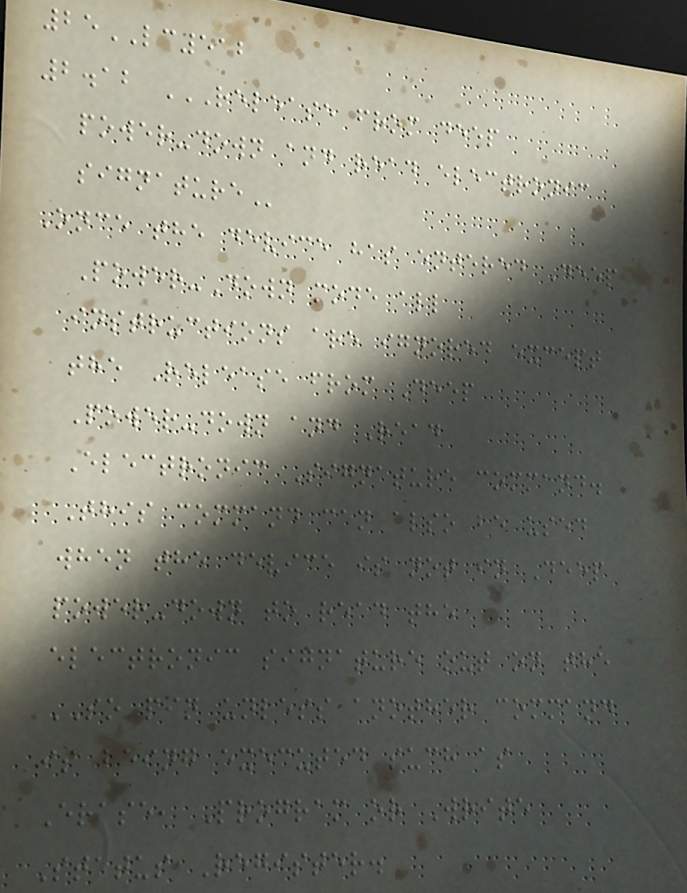25LC512
2.12 RELEASE FROM DEEP
POWER-DOWN AND READ ELECTRONIC
SIGNATURE
Once the device has entered Deep
Power-Down mode all
instructions are ignored except
the Release from Deep
Power-down and Read
Electronic Signature command.
This command can also be used
when the device is not in Deep
power-down to read the
electronic signature out on the
SO pin unless another command
is being executed such as
Erase, Program or Write
Status Register.
